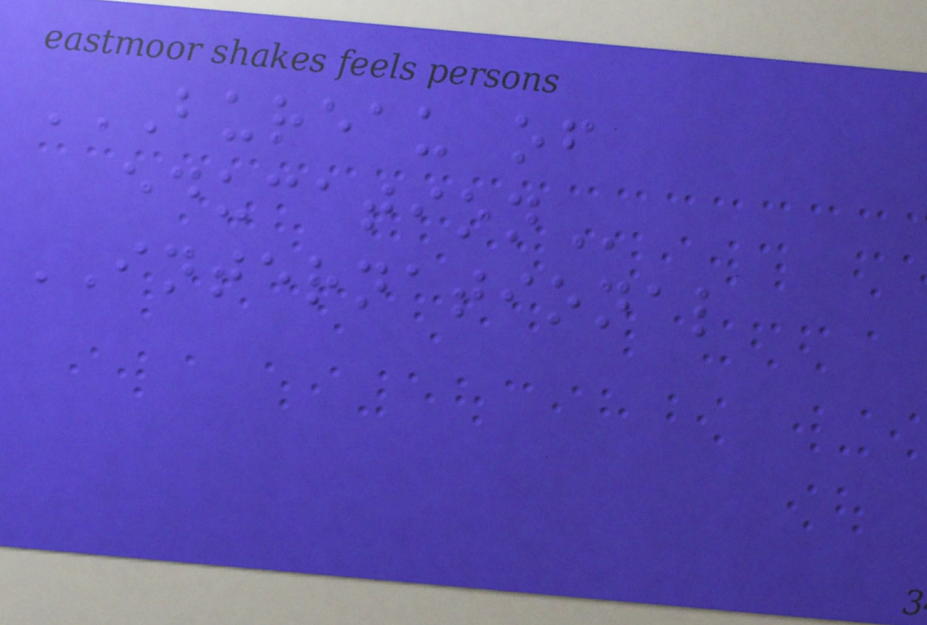BUREAU OF
EDUCATION
INTERNATIONAL
